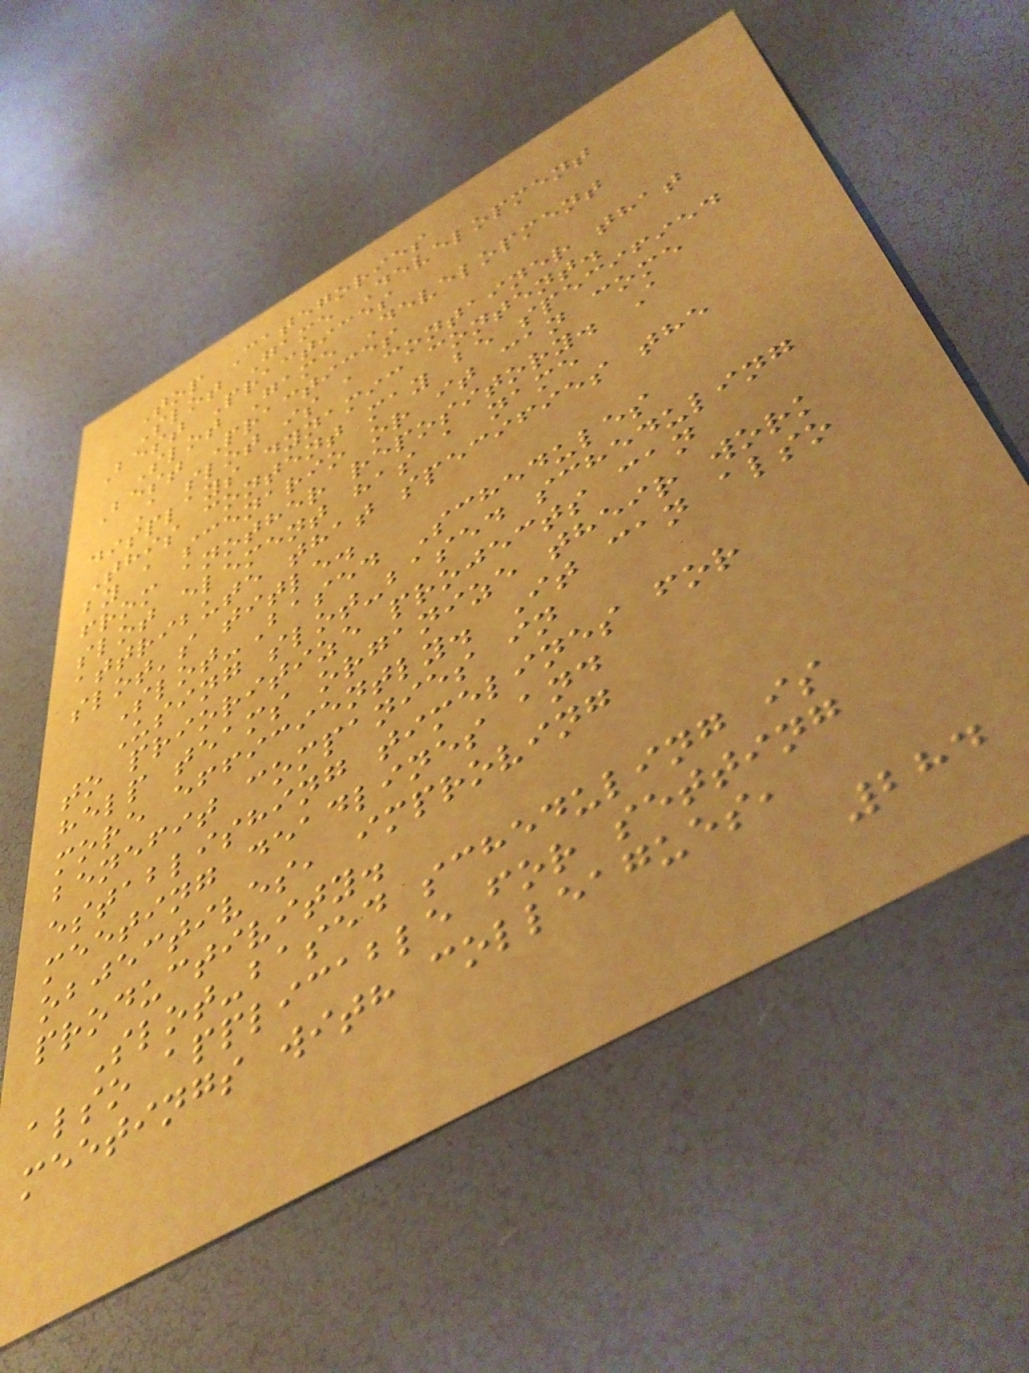Top Categories
Slot Game Development
Best Practices
Slot Game Development
Best Practices
A slot is a container that
displays dynamic content.
This content may be specified
by a scenario or it can come
from another repository. A
slot element has a name
attribute that specifies the
slot's title.
Slot-Based Schedules
Using slot-based scheduling
to prioritize projects can
help teams organize their work
more efficiently. It can also
benefit companies in
establishing timelines for
meeting deadlines and
objectives, improving
productivity.
Slot-based scheduling is
also applicable for setting
meetings with colleagues,
284
